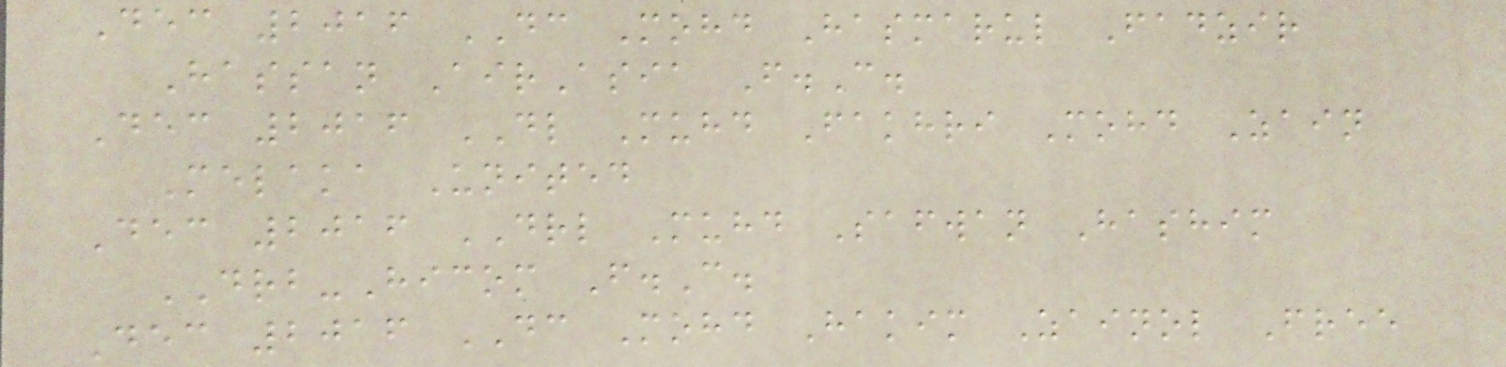Dec 2016 DC Mohd Hasmarul Fadzir
Hassan AirAsia F.C.
Dec 2016 DL Muhd Fakhri Mohd Zain
Melaka United
Dec 2016 DRL Muhd Safwan Hashim
DRB-Hicom F.C.
Dec 2016 DC Mohd Hakim Zainol Free
